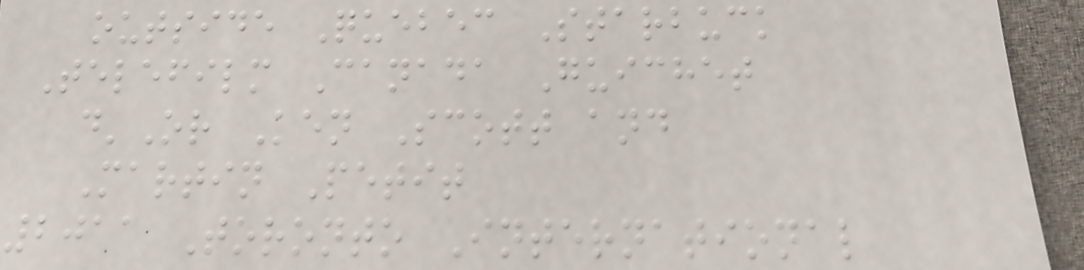outside Quebec Starbuck
Telefilm Canada Guichet
d'Or Ken Scott and
Martin Petit
2011 Toronto International
